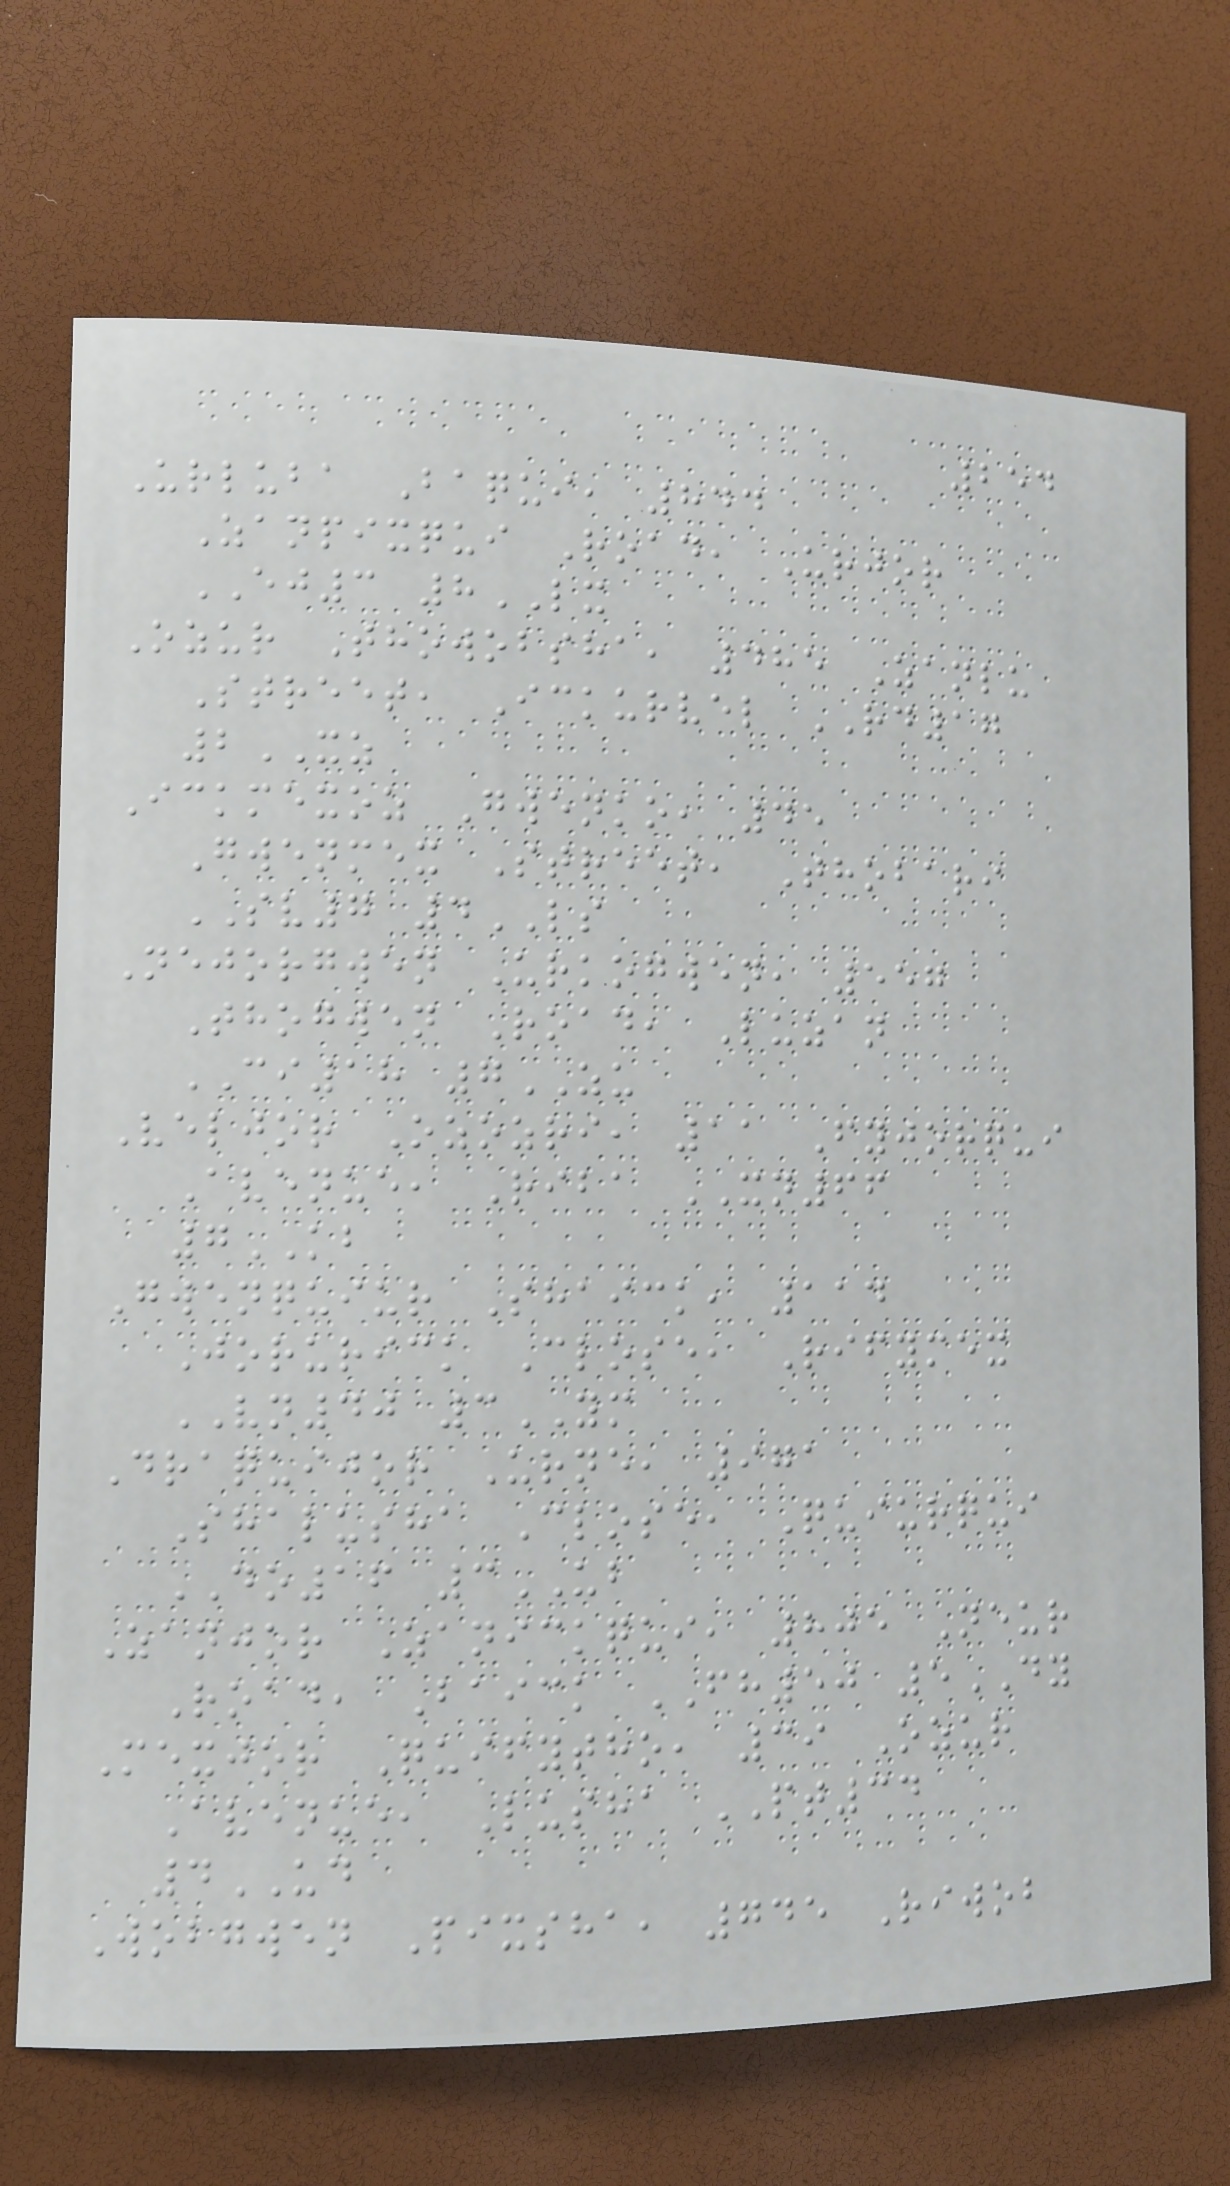254
Urluba Baqui, 844
Zanpixqui Road, Urjor
EJ3 8LX
Ozur Thowobsha, 485 Zanlu
Street, Ickurvel RD17
2XZ
Ickmexoz Gwenko, 45
Gwenmex Street, Thobari
SV7 4LS
Nejorgwen Urkogwen, 557
Thogwen Road, Luzan
CI18 7ZU
Veljor Ozozri, 11 Fyjorqui
Avenue, Riba XN66
7KB
Gwenquiur Shaick, 114
Jorurick Close, Rifymex
VN40 3YM
Draquijor Urne, 971
Shalusha Close, Quiurqui
DO16 3UB
Zanjor Zanickqui, 805 Neur
Road, Baick FH50 5DY
Mexjor Quifytho, 39 Ozur
Avenue, Lusha PT34
4UD
Wobgwen Pixsha, 745 Riwob
